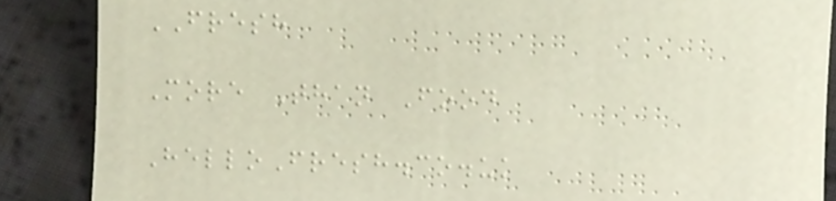FRESH
More Than Food
HelloFresh.co.uk
